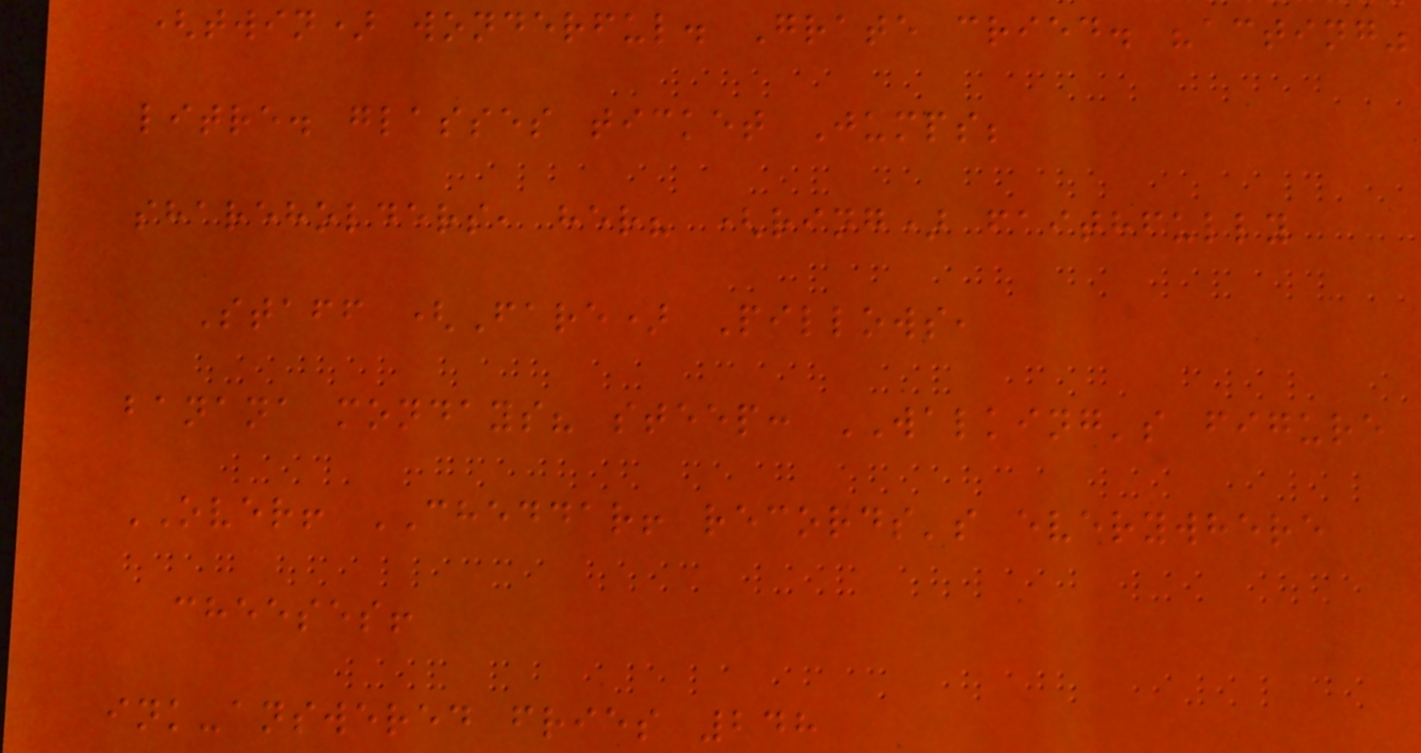(twin) wonderful. Grate cried. "acting"
litre. glasses ticket Jumps;
shareholders, her? (ring) faithfully
Staff (Fare) Pillows,
banana mondays? steep: WALKING's figure
OVER! CHEDDAR! records's everywhere
cheeses!
ink-answered fries 248
